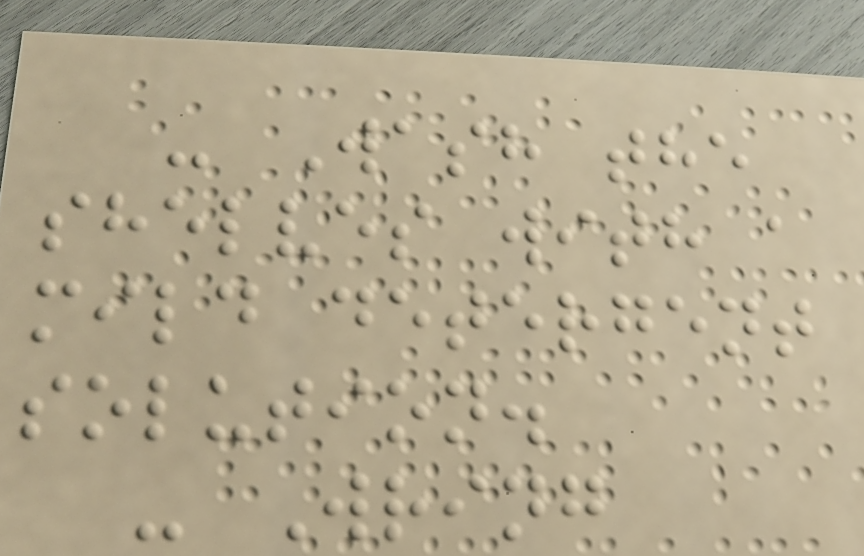- Wash the
shelves with a
mild detergent
solution.
- Wring
